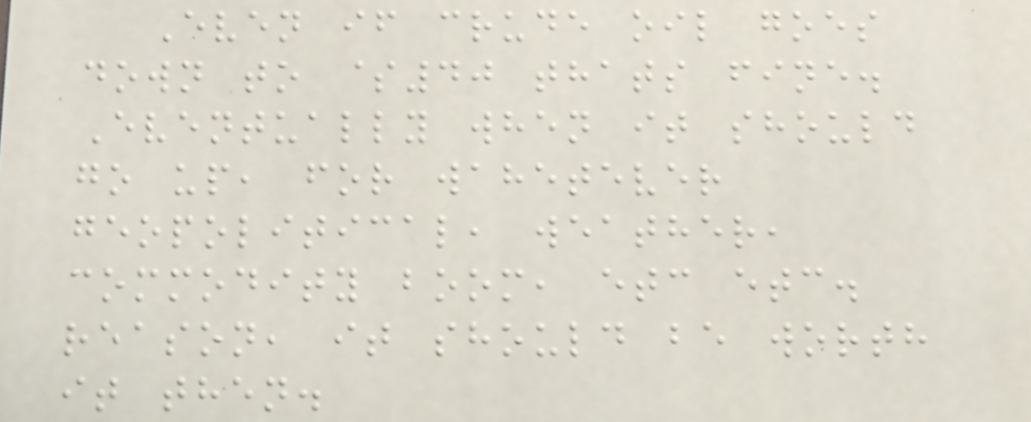Even if crude oil goes
down to $40 thats fine.
Eventually when it should
go up, for wahetever
geopolitical, weather,
commodity boom, etc etc.
reason, it should be worth
it then.
